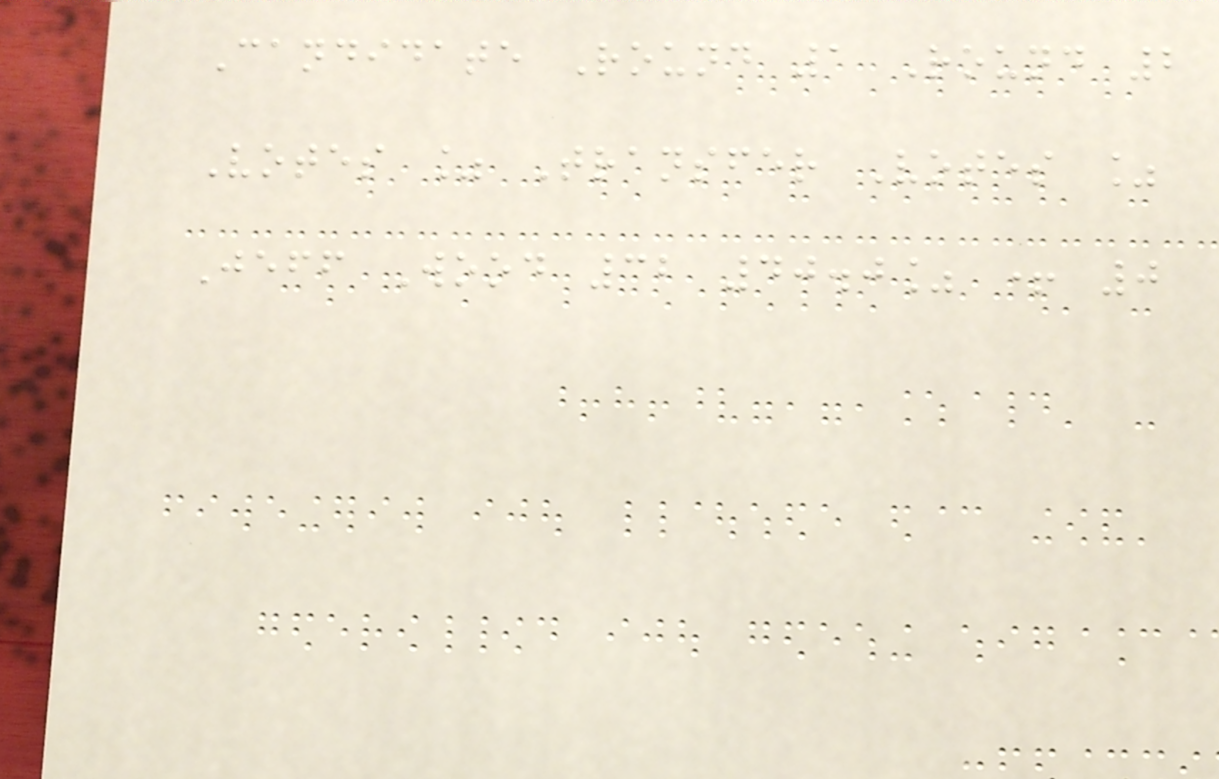Candidate Round 1 Round 2
Votes % Transfer Votes %
Jeff Wood 32 40.0% + 0
